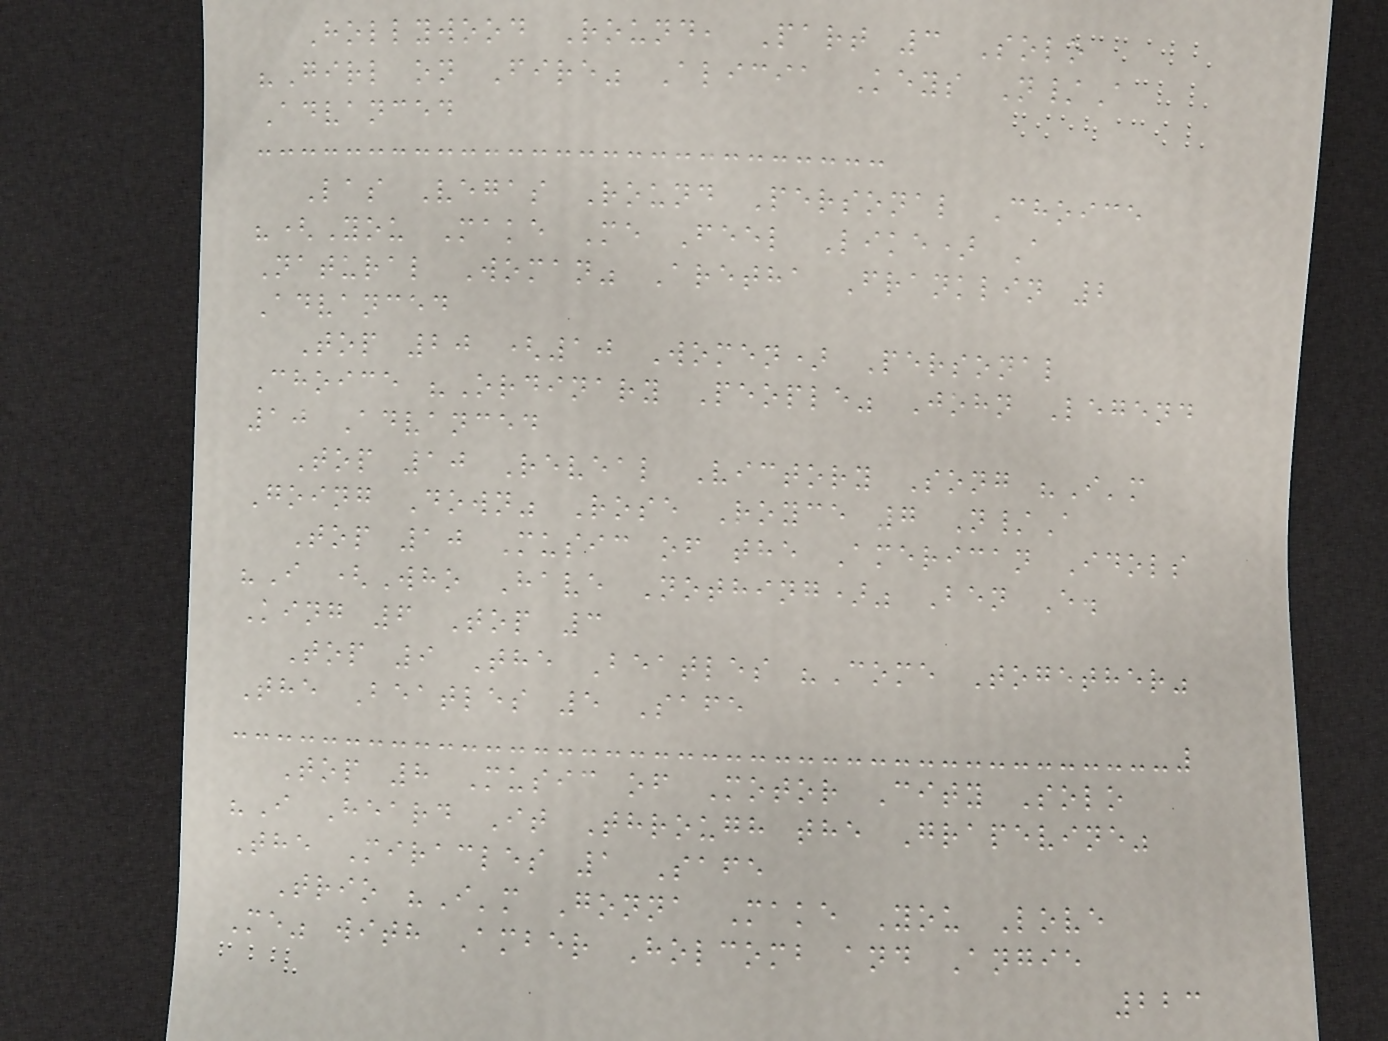Hollywood Round, Part 3 Solo
"Girl on Fire" Alicia Keys N/A
Advanced
Las Vegas Round Personal Choice
"(You Make Me Feel Like) A
Natural Woman" Aretha Franklin 2
Advanced
Top 20 (10 Women) Personal
Choice "Ordinary People" John Legend
10 Advanced
Top 10 Reveal Victory Song "I'm
Going Down" Rose Royce 7 N/A
Top 10 Music of the American Idols
"I (Who Have Nothing)" Ben E.
King 6 Top 3
Top 9 The Beatles "Come Together"
The Beatles 5 Safe
Top 8 Music of Motor City Solo
"I Heard It Through the Grapevine"
The Miracles 1 Safe
Trio "I'm Gonna Make You Love
Me" with Amber Holcomb and Angie
223
